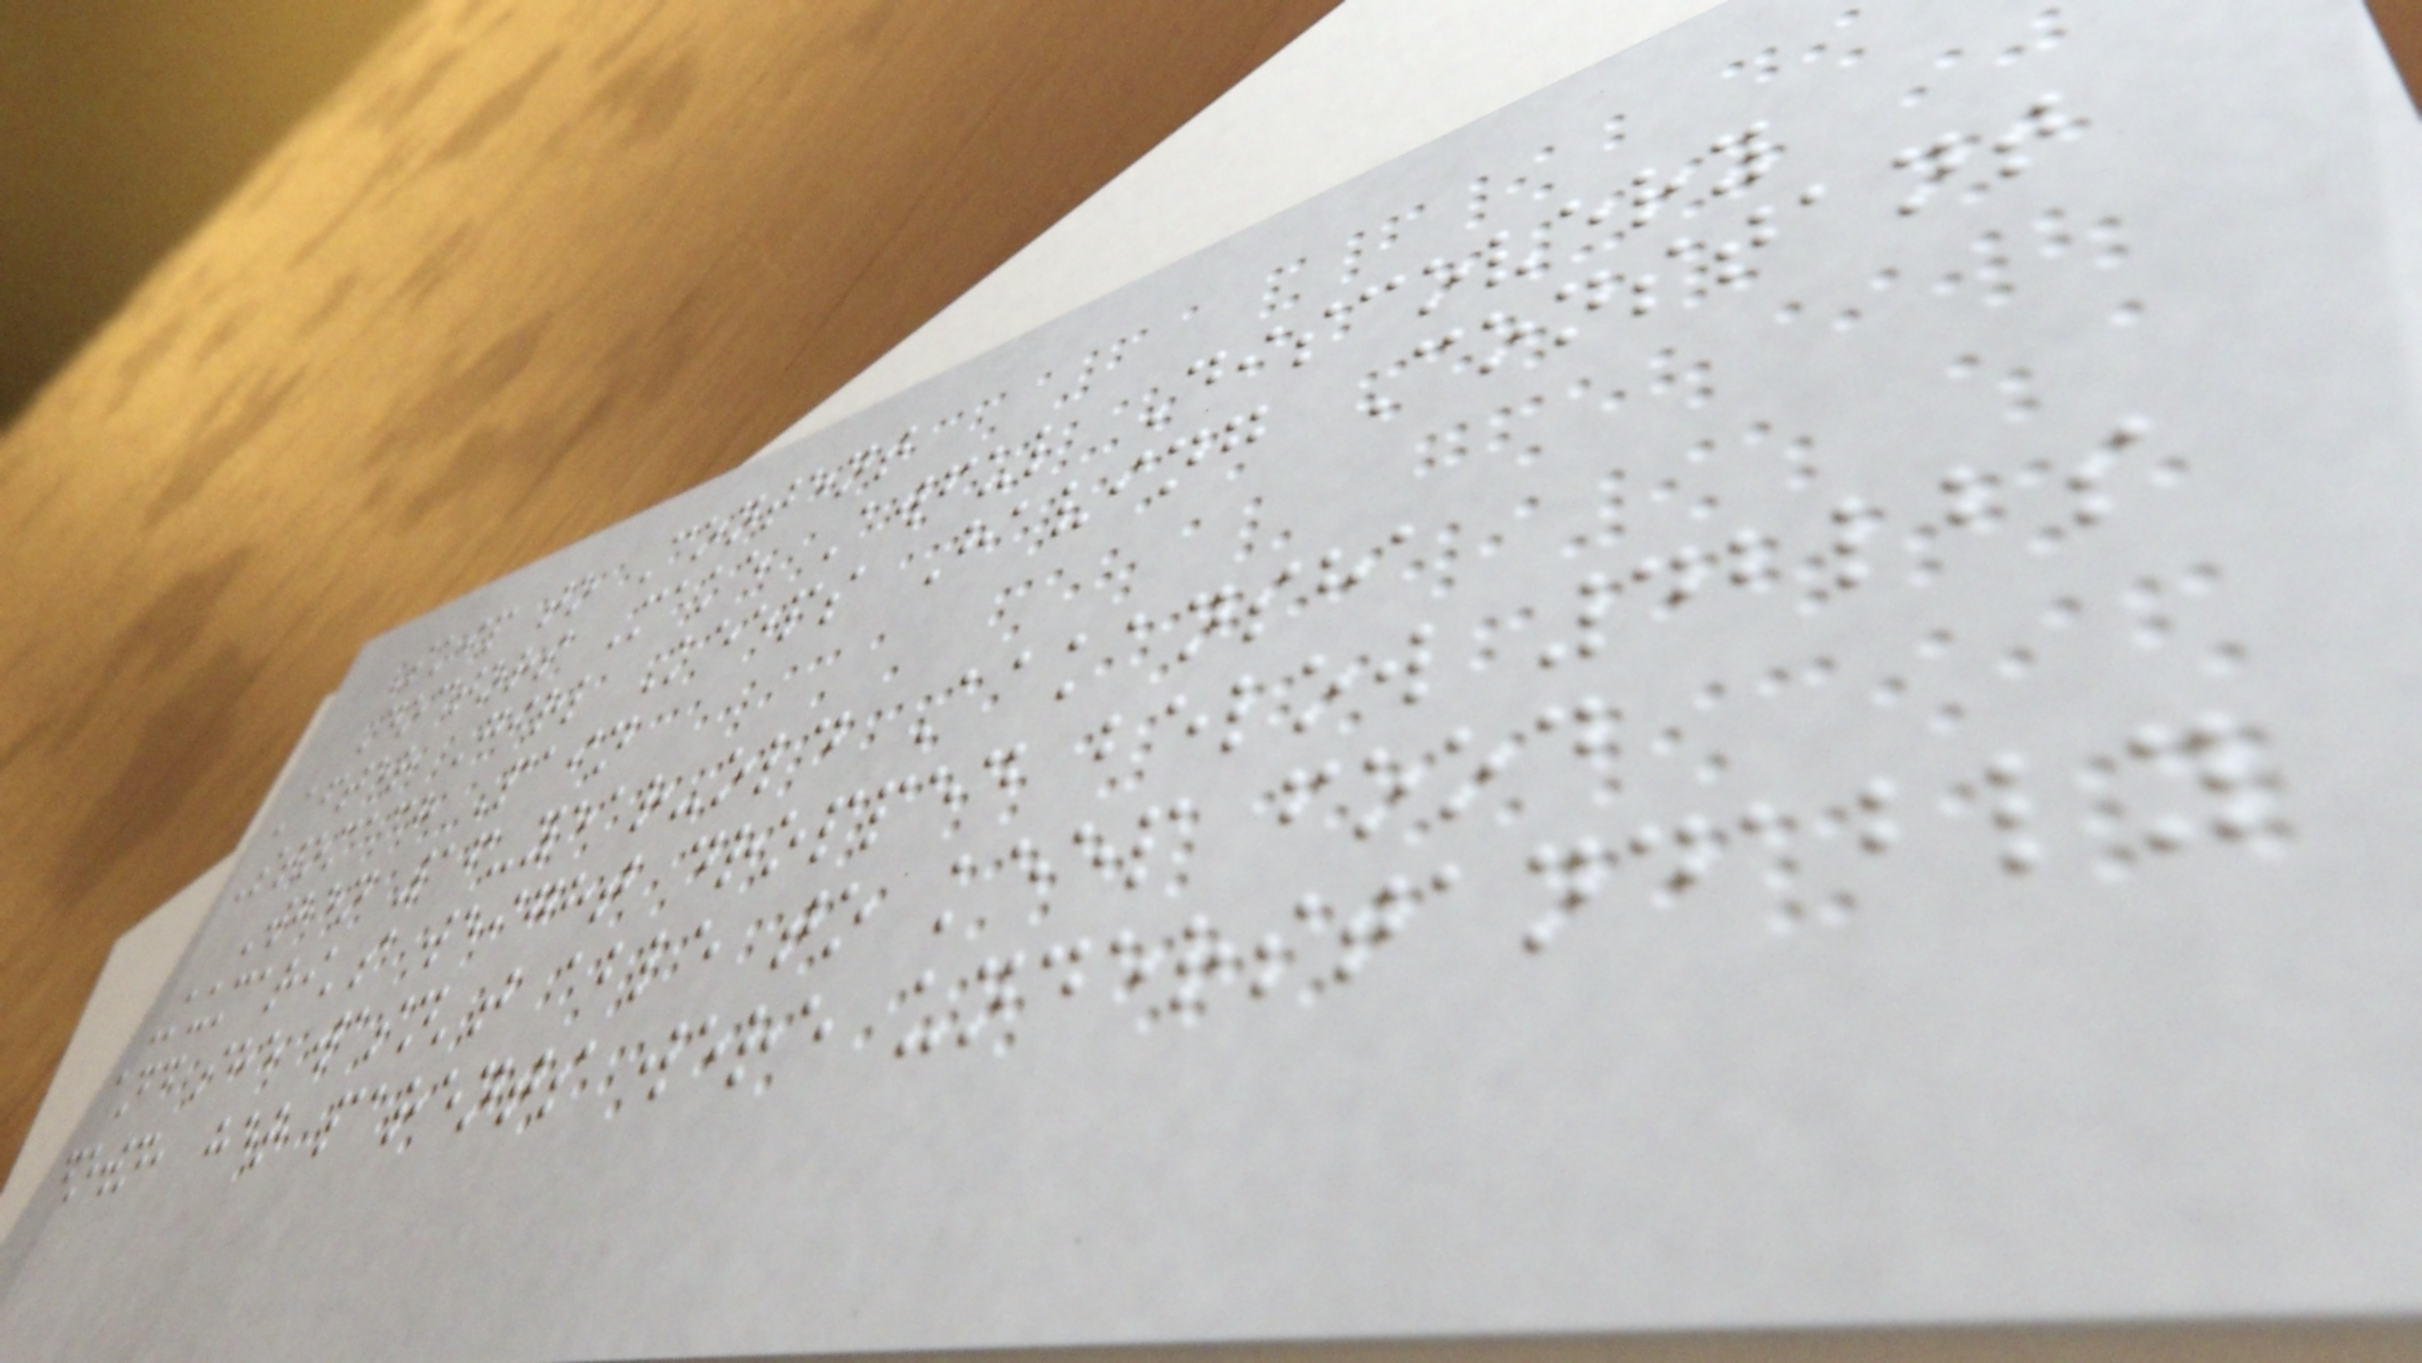Skip to Content
Doctors Make Awful Discovery
After Girl Keeps Having Constant
Stomach Pain
When 16-year-old Aakansha
Kumari's weight dropped below 42lbs
and she wasn't able to keep food
down, her parents were understandably
